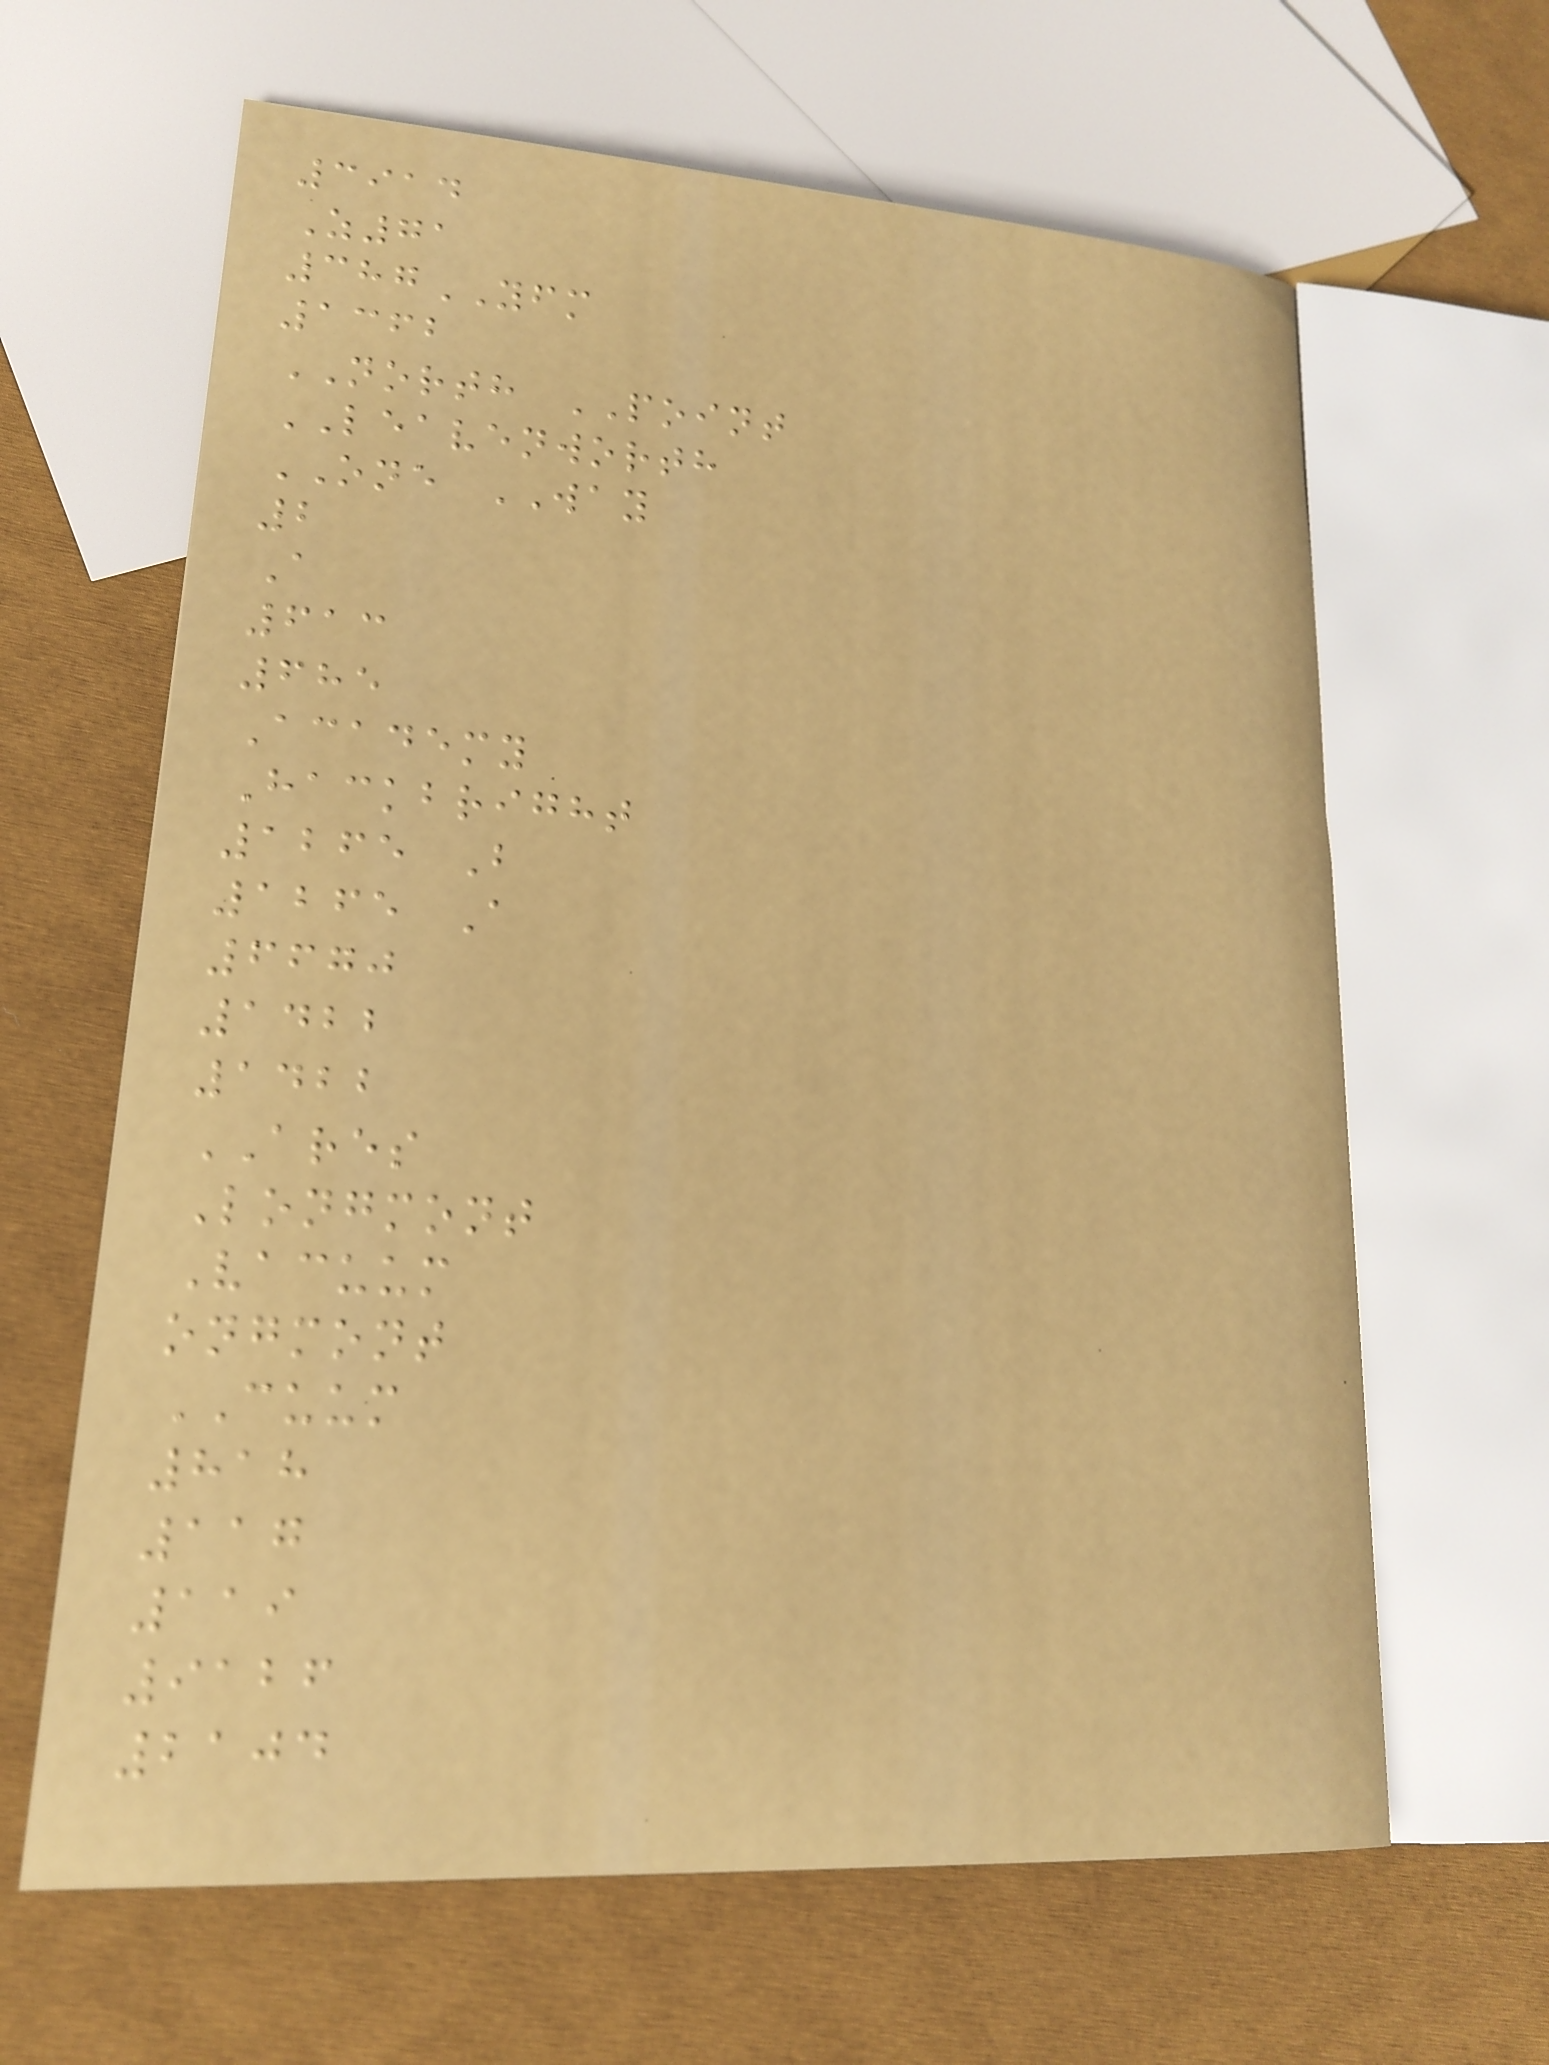3914
Z71
387YFM
1362
NORTH POINT
LEAVENWORTH
ONE WAY
2
A
613
685
Academy
Hackbright
1265 B
1265 A
6670
1422
1422
ARES
Longmont
Vacuum
ongmont
CUUM
818
117
119
9126
2104
